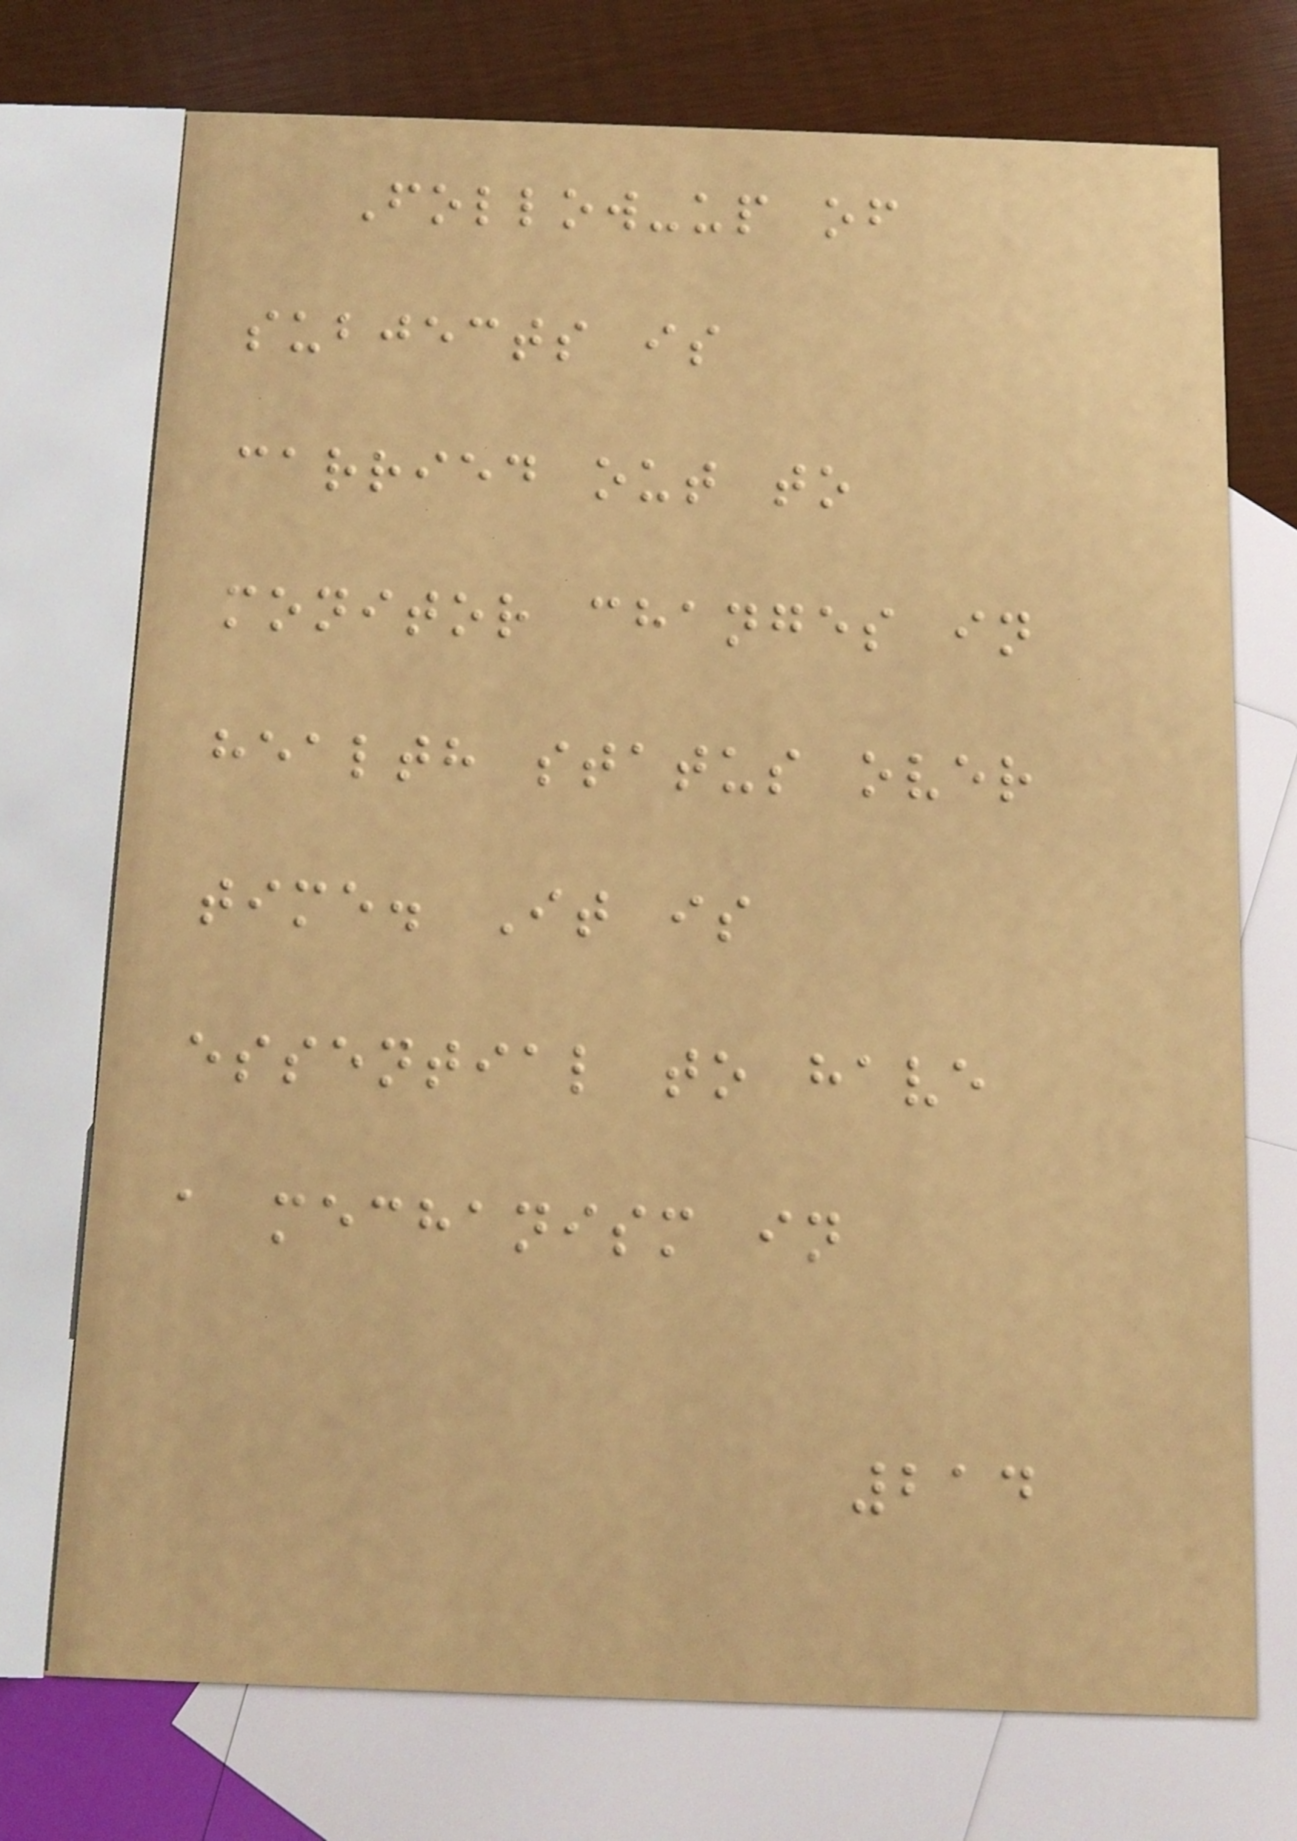Follow-up of
subjects is
carried out to
monitor changes in
health status over
time. It is
essential to have
a mechanism in
214
